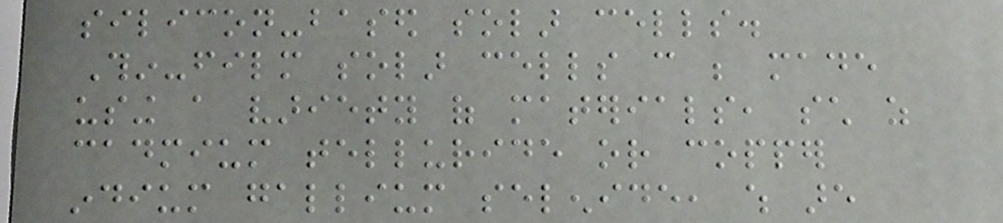silicon-based solar cells.
Thin-film solar cells can be made
using a variety of materials, such as
cadmium telluride or copper
indium gallium selenide, which are
